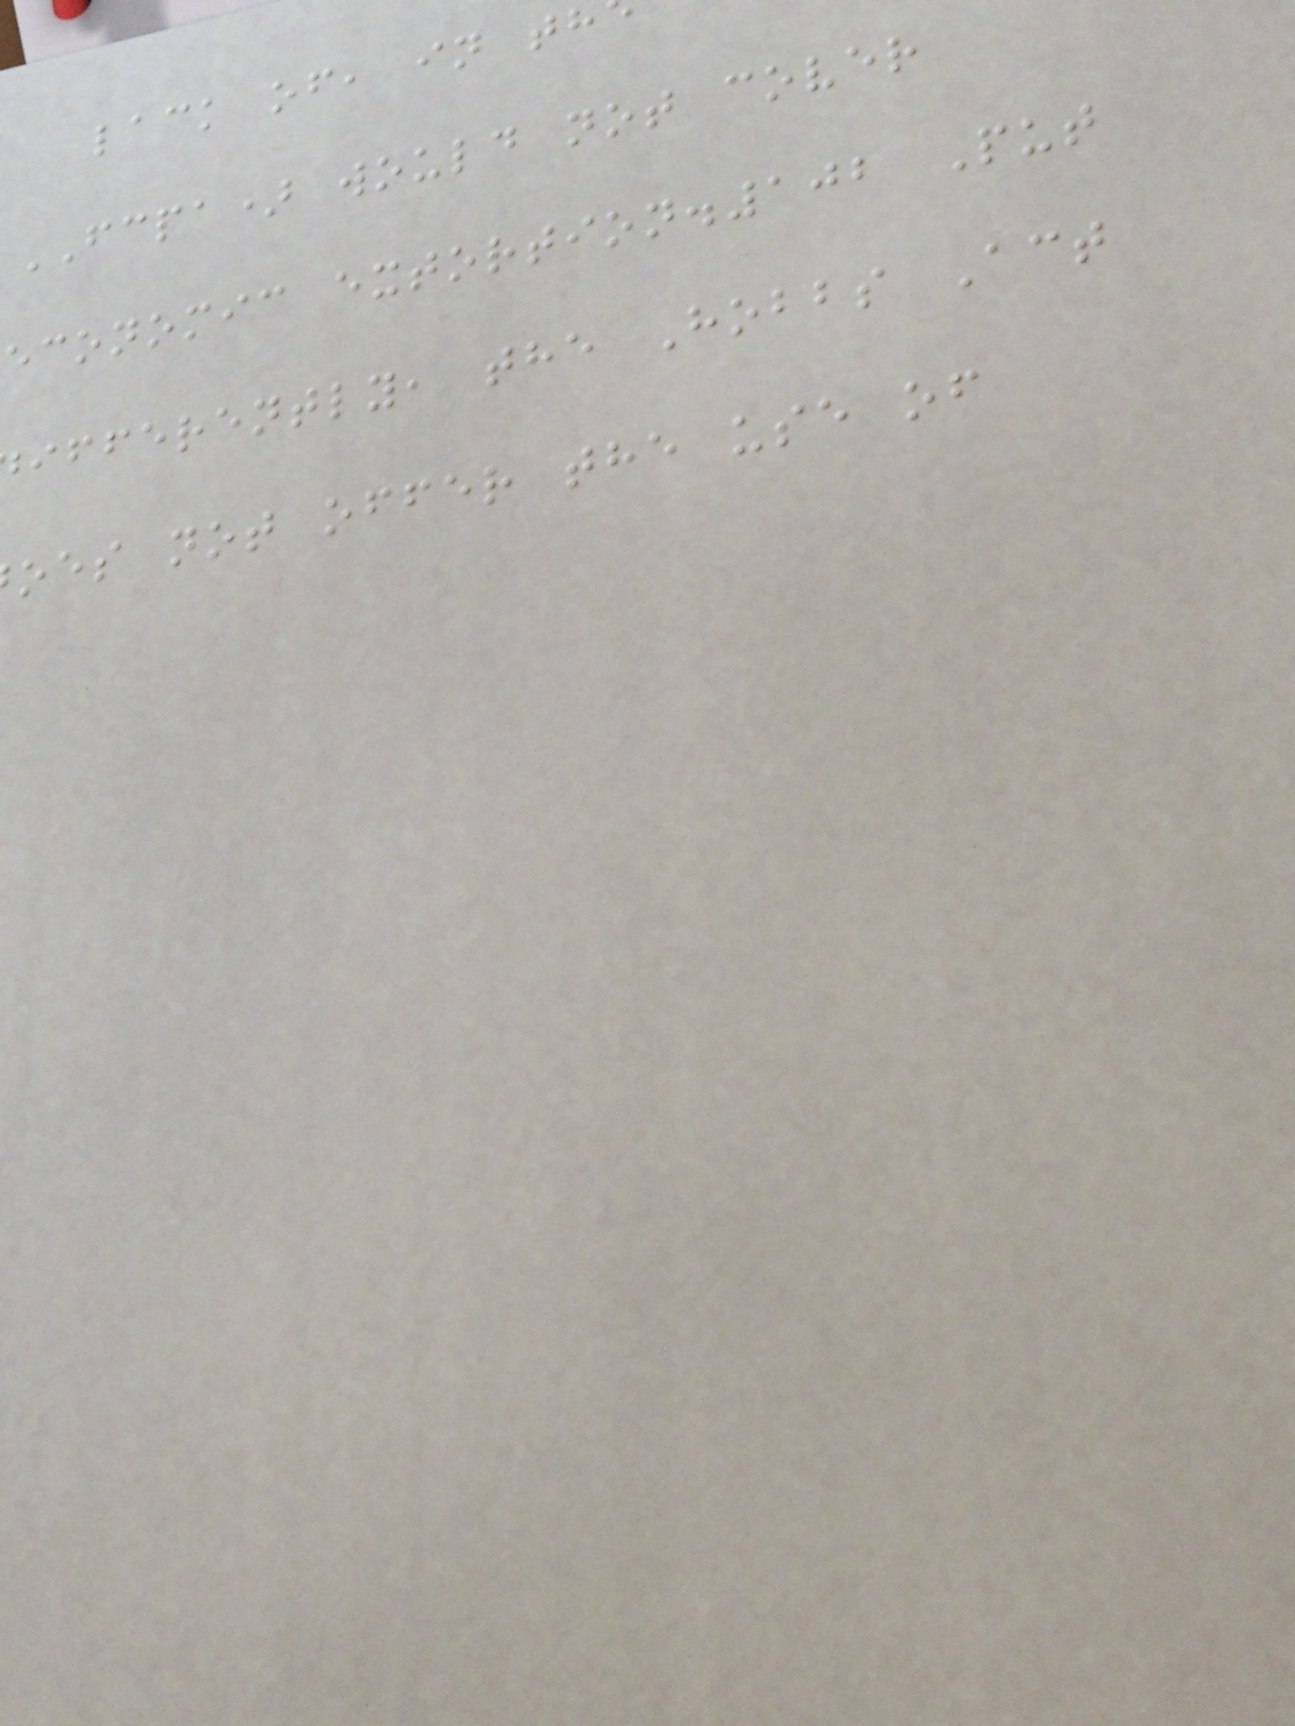lack of, in th
FCPA) would not cover
economic extortion.102 Put
ifferently, the Hobbs Act
oes not offer the use of
